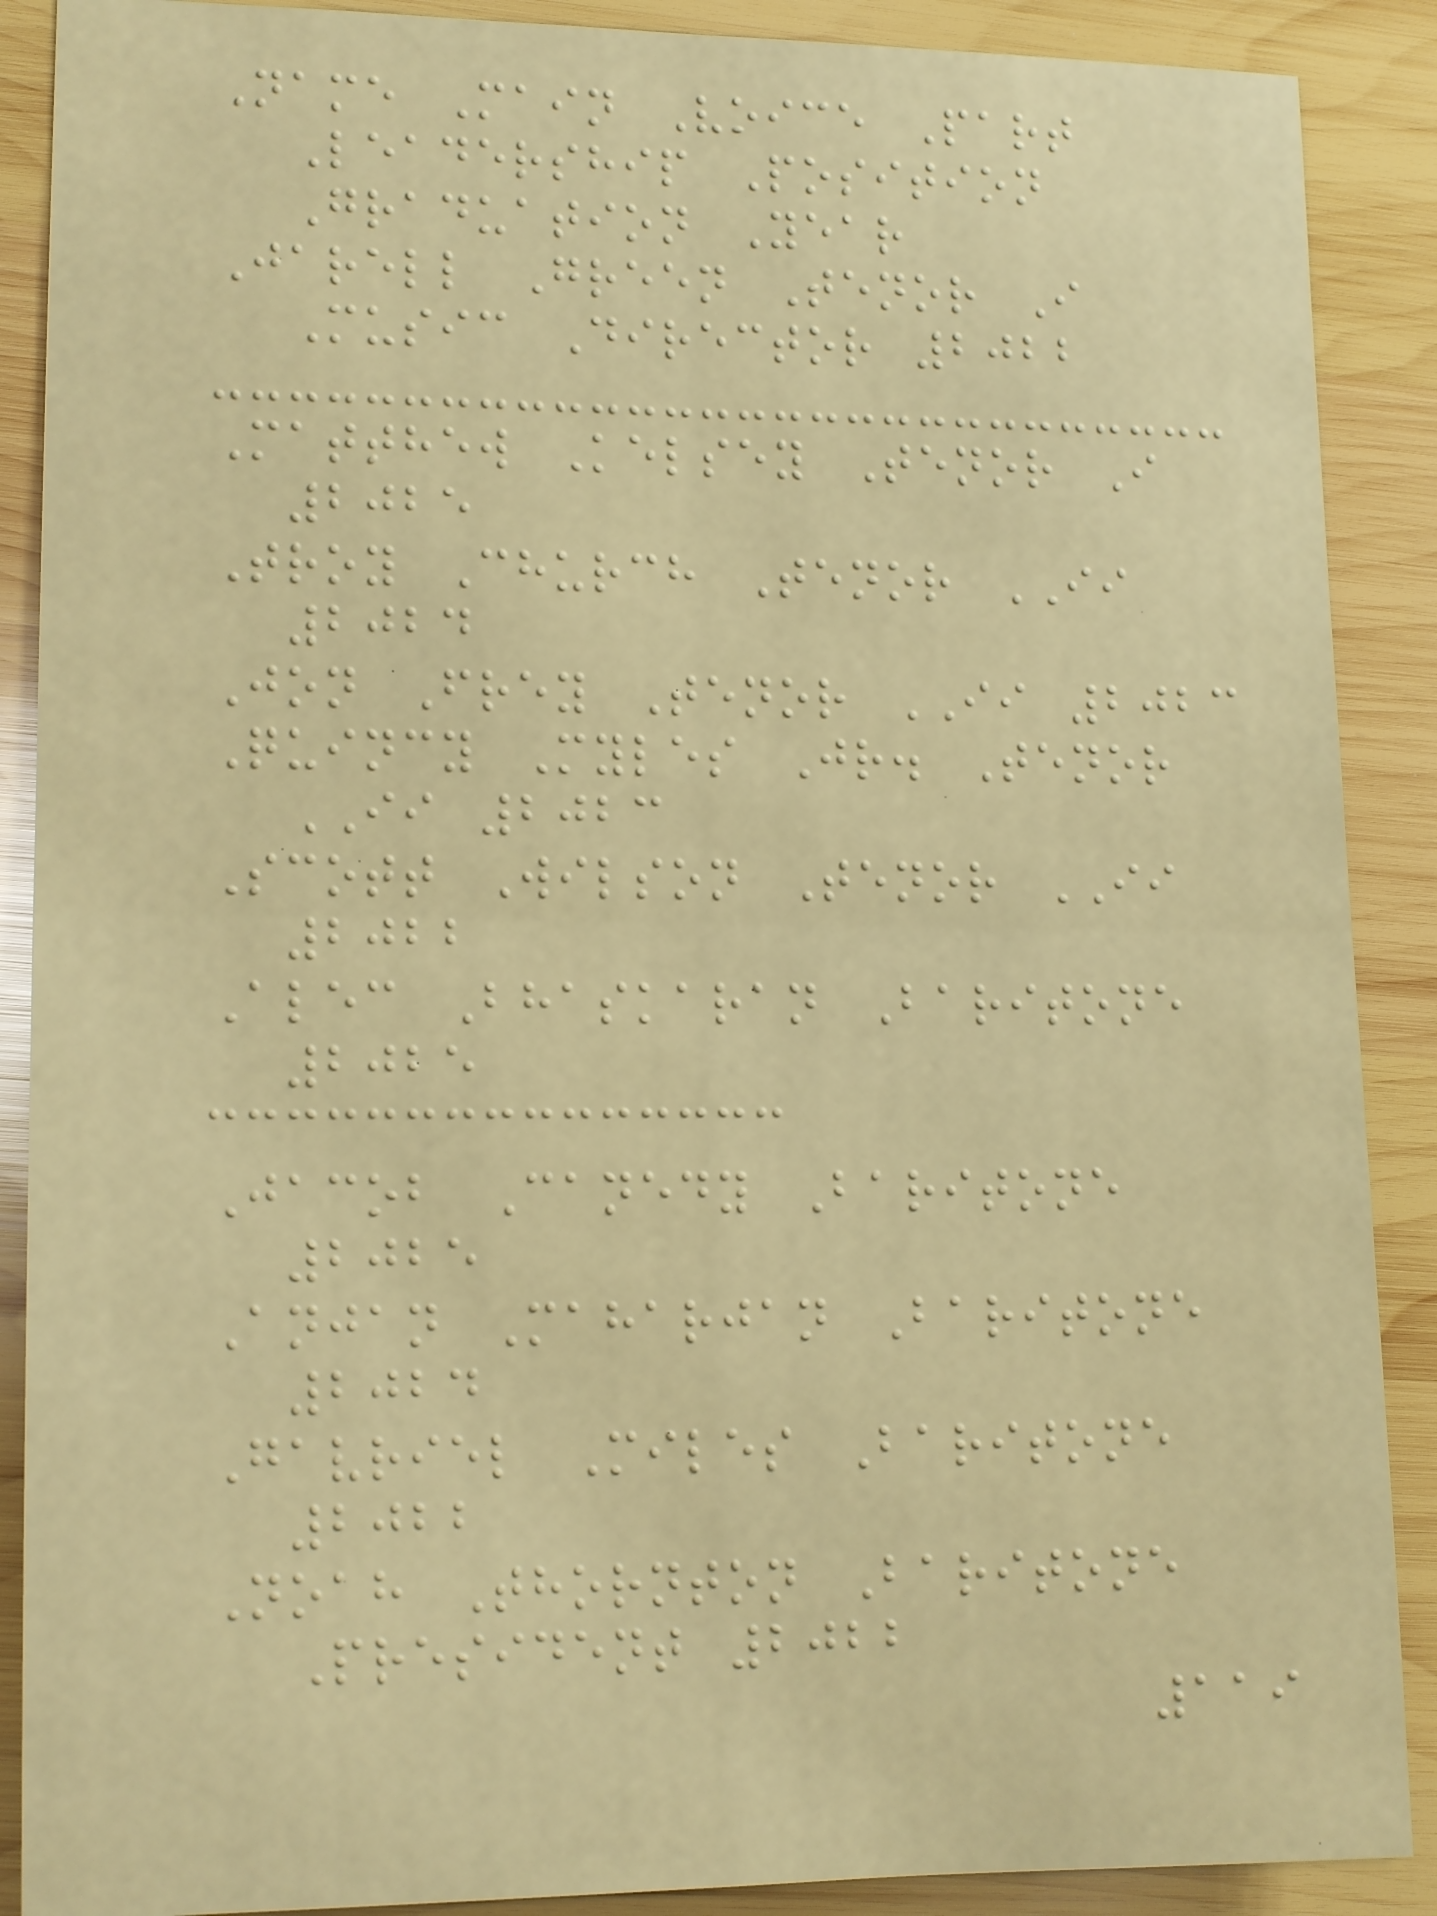Name Main Voice Part
Leadership Position
Graduation Year
Jarell Green Tenor I
Music Director 2022
Matthew Kelsey Tenor I
2025
Troy Church Tenor II
2024
Jon Frey Tenor II 2023
Quincy Myles Jr. Tenor
II 2023
Scott Wilson Tenor II
2022
Alec Bhaskaran Baritone
2025
Jacob Canedy Baritone
2025
Anjan Maharjan Baritone
2024
Gavriel Miles Baritone
2022
Noah Thornton Baritone
President 2022
119
